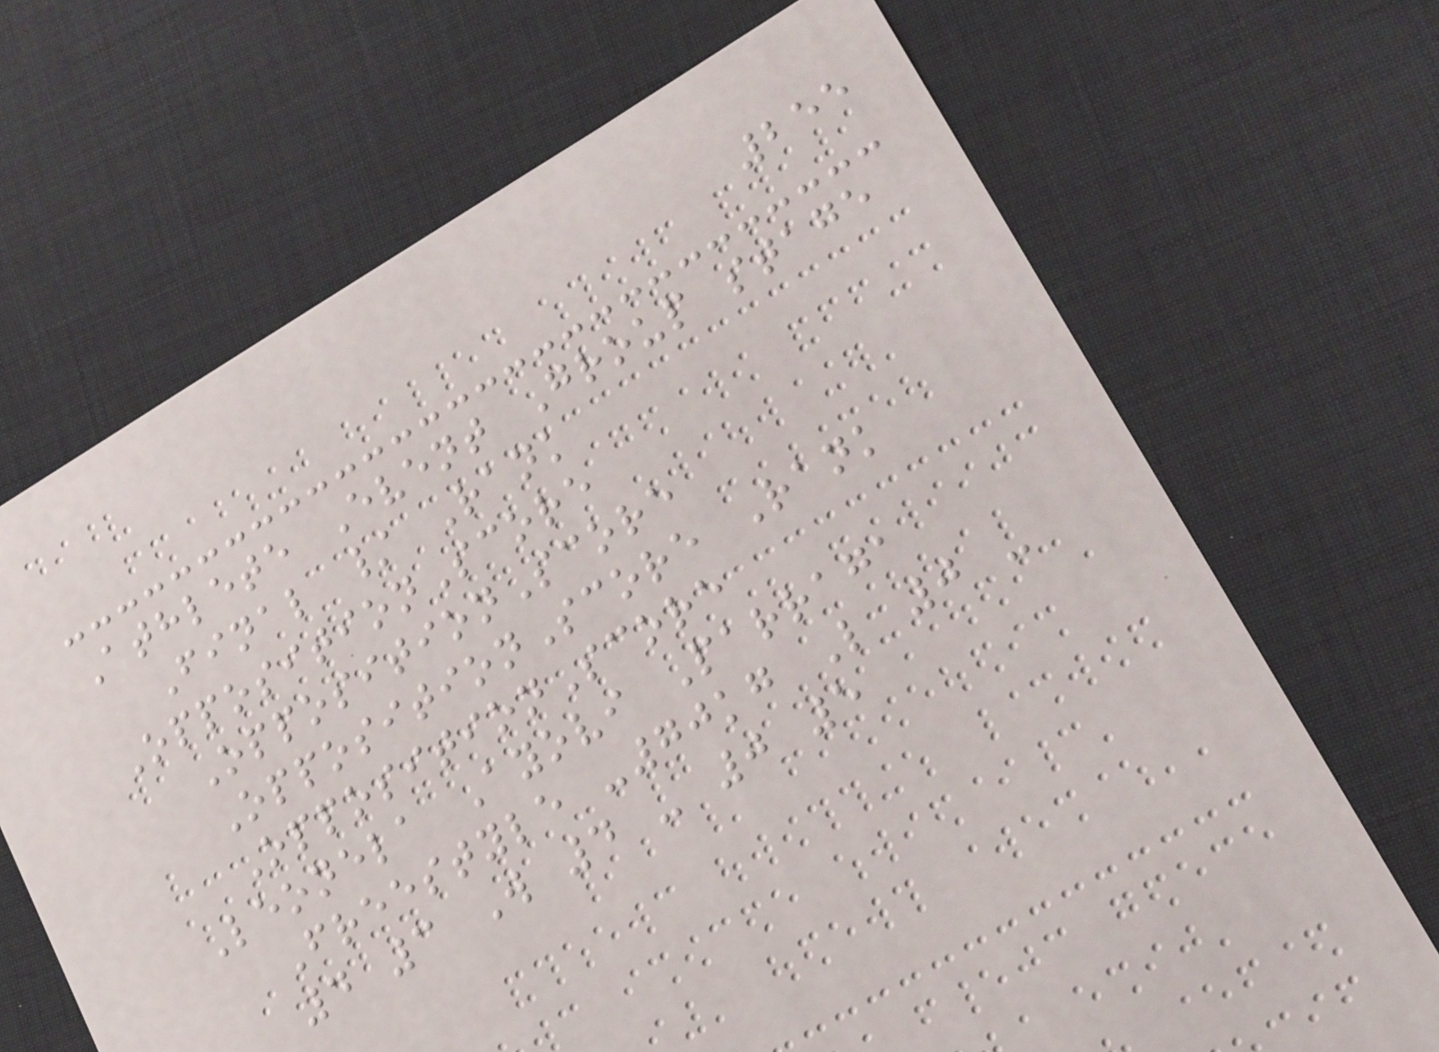255
Athlete Event Group stage
Final / Rank
OppositionScore
OppositionScore
OppositionScore Rank
OppositionScore
Leonela Ayovi Parraga
Freestyle -70kg L 0 -
4 3 W 4 - 0 5
